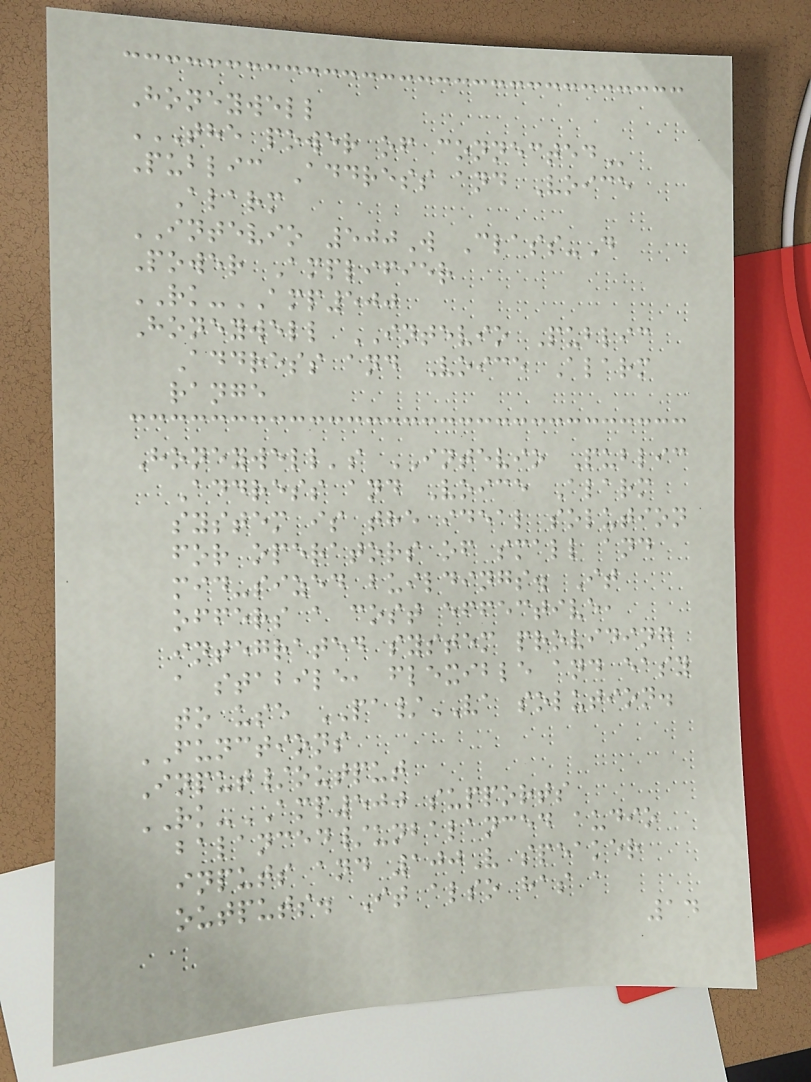Honeywell
THE POWER OF CONNECTED
Public Address and Voice
Alarm
INTEVIO 500W Class-D
Power Amplifier
RK-AMP500
Honeywell INTEVIO Public
Address and Voice Alarm
range
Honeywell's INTEVIO Public
Address and Voice Alarm
system is the ideal solution
for operators of small and
mid-sized buildings. It
offers a cost effective,
integrated system providing
a stabile, flexible and easy
to use PA/VA solution.
FUNCTIONS
Input/output
RK-AMP500 supports
balanced/unbalanced audio
inputs and 100V speaker
outputs. It also has a
14
